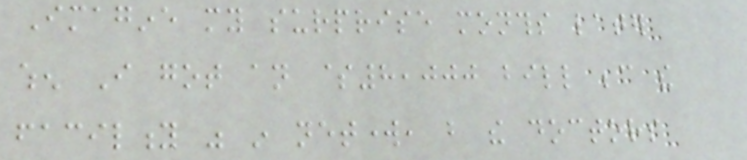Imagine my surprise months later
when I got an $8,000 bill because the
facility was in network, but the doctors
